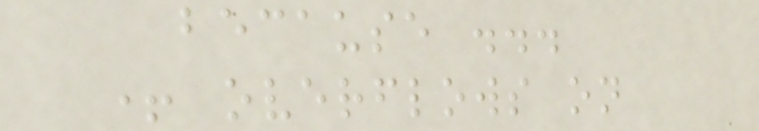because ...
+ overflows on
